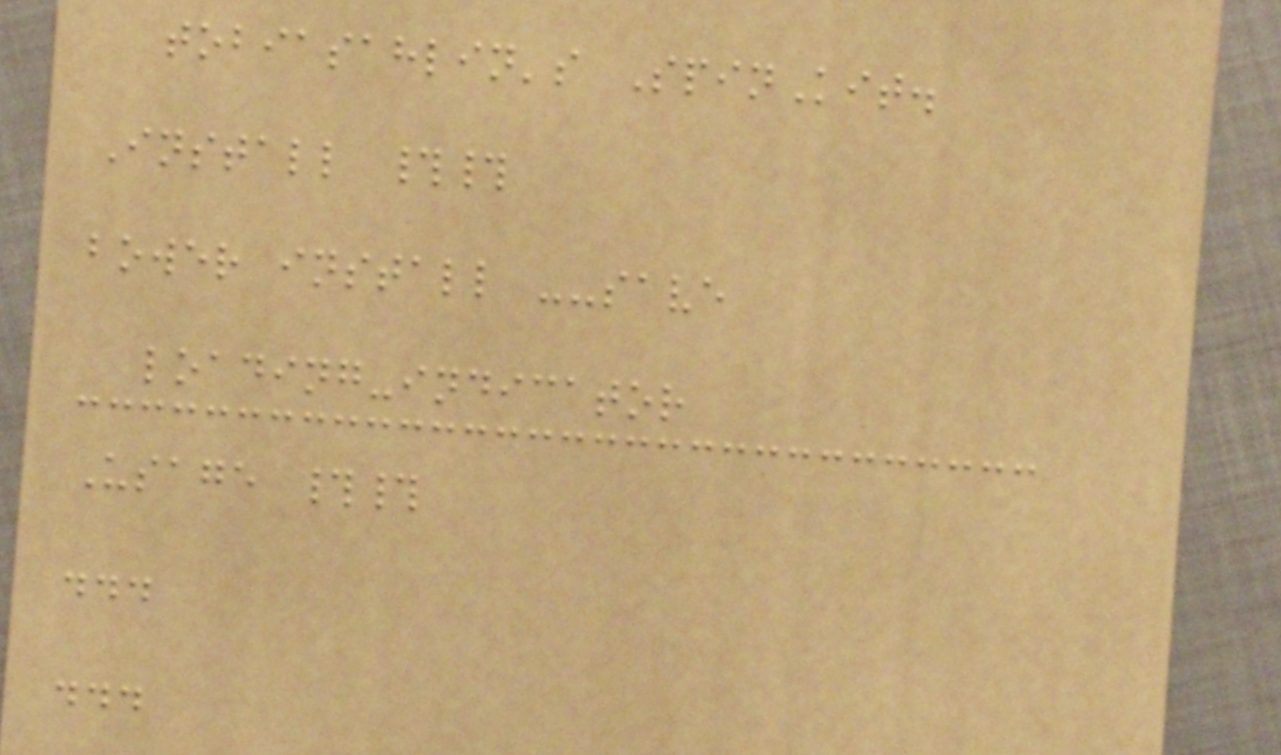tobiasahlin's SpinKit.
Install ##
bower install --save
loading-indicator
Usage ##
...
...
